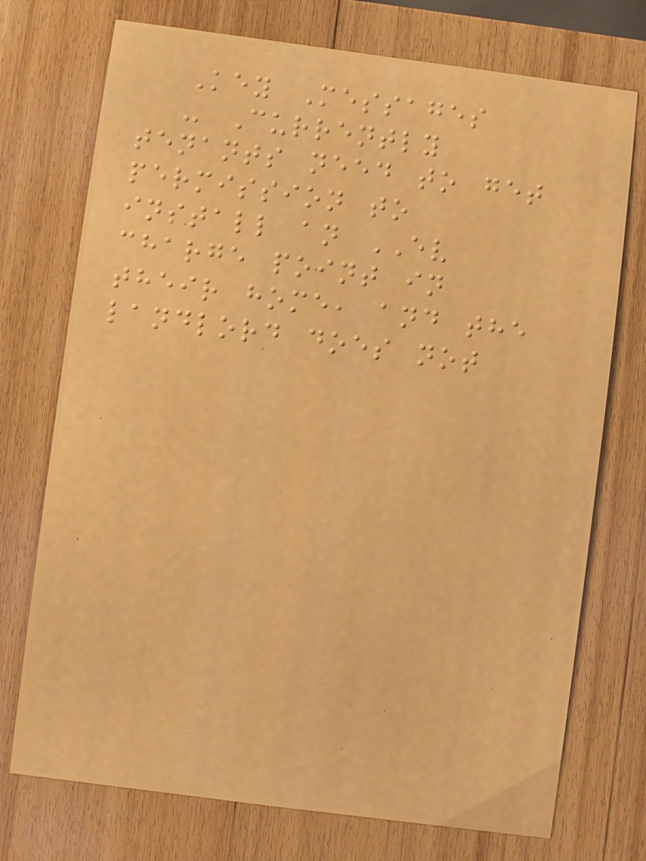Key Messages
- Currently
tenants need to get
permission to
install an EV
charge point in
their home, and the
landlord does not
